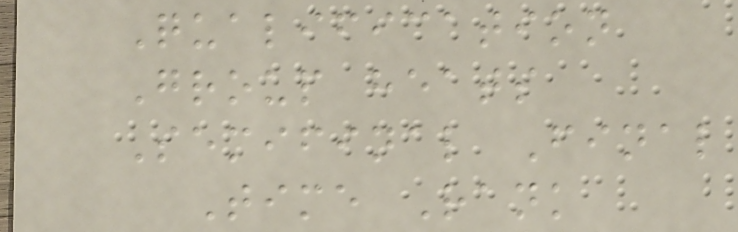Qualification
Group heats
Semifinal Final
Time Rank
